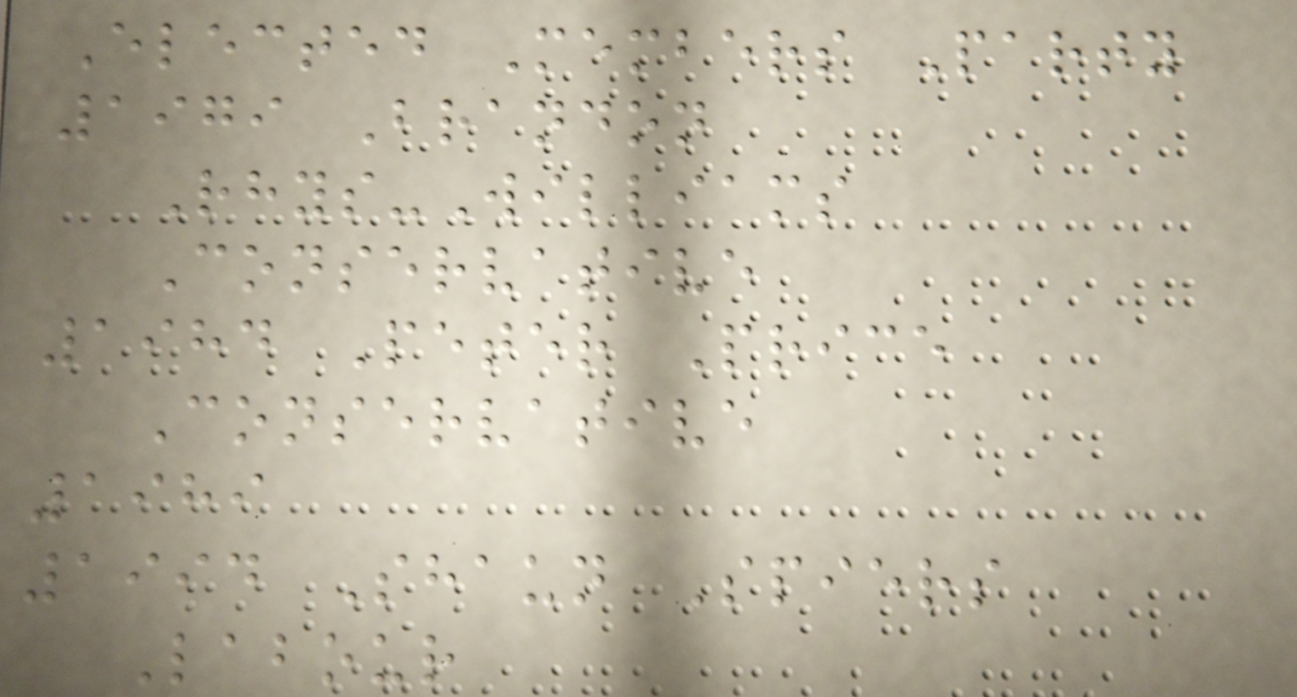Elected Members Party
1979 Brandon
Rhys-Williams
Conservative
1984 Peter Price
Conservative
1989
1994 Shaun Spiers
Labour
